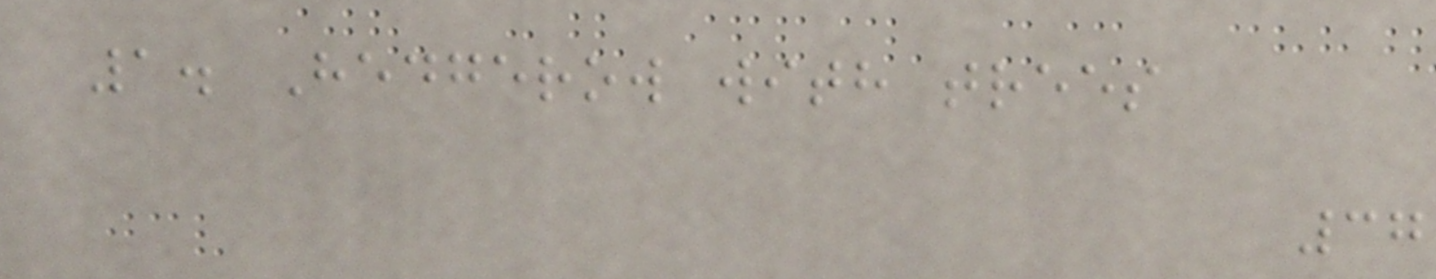1. Hedgerow with trees
37
